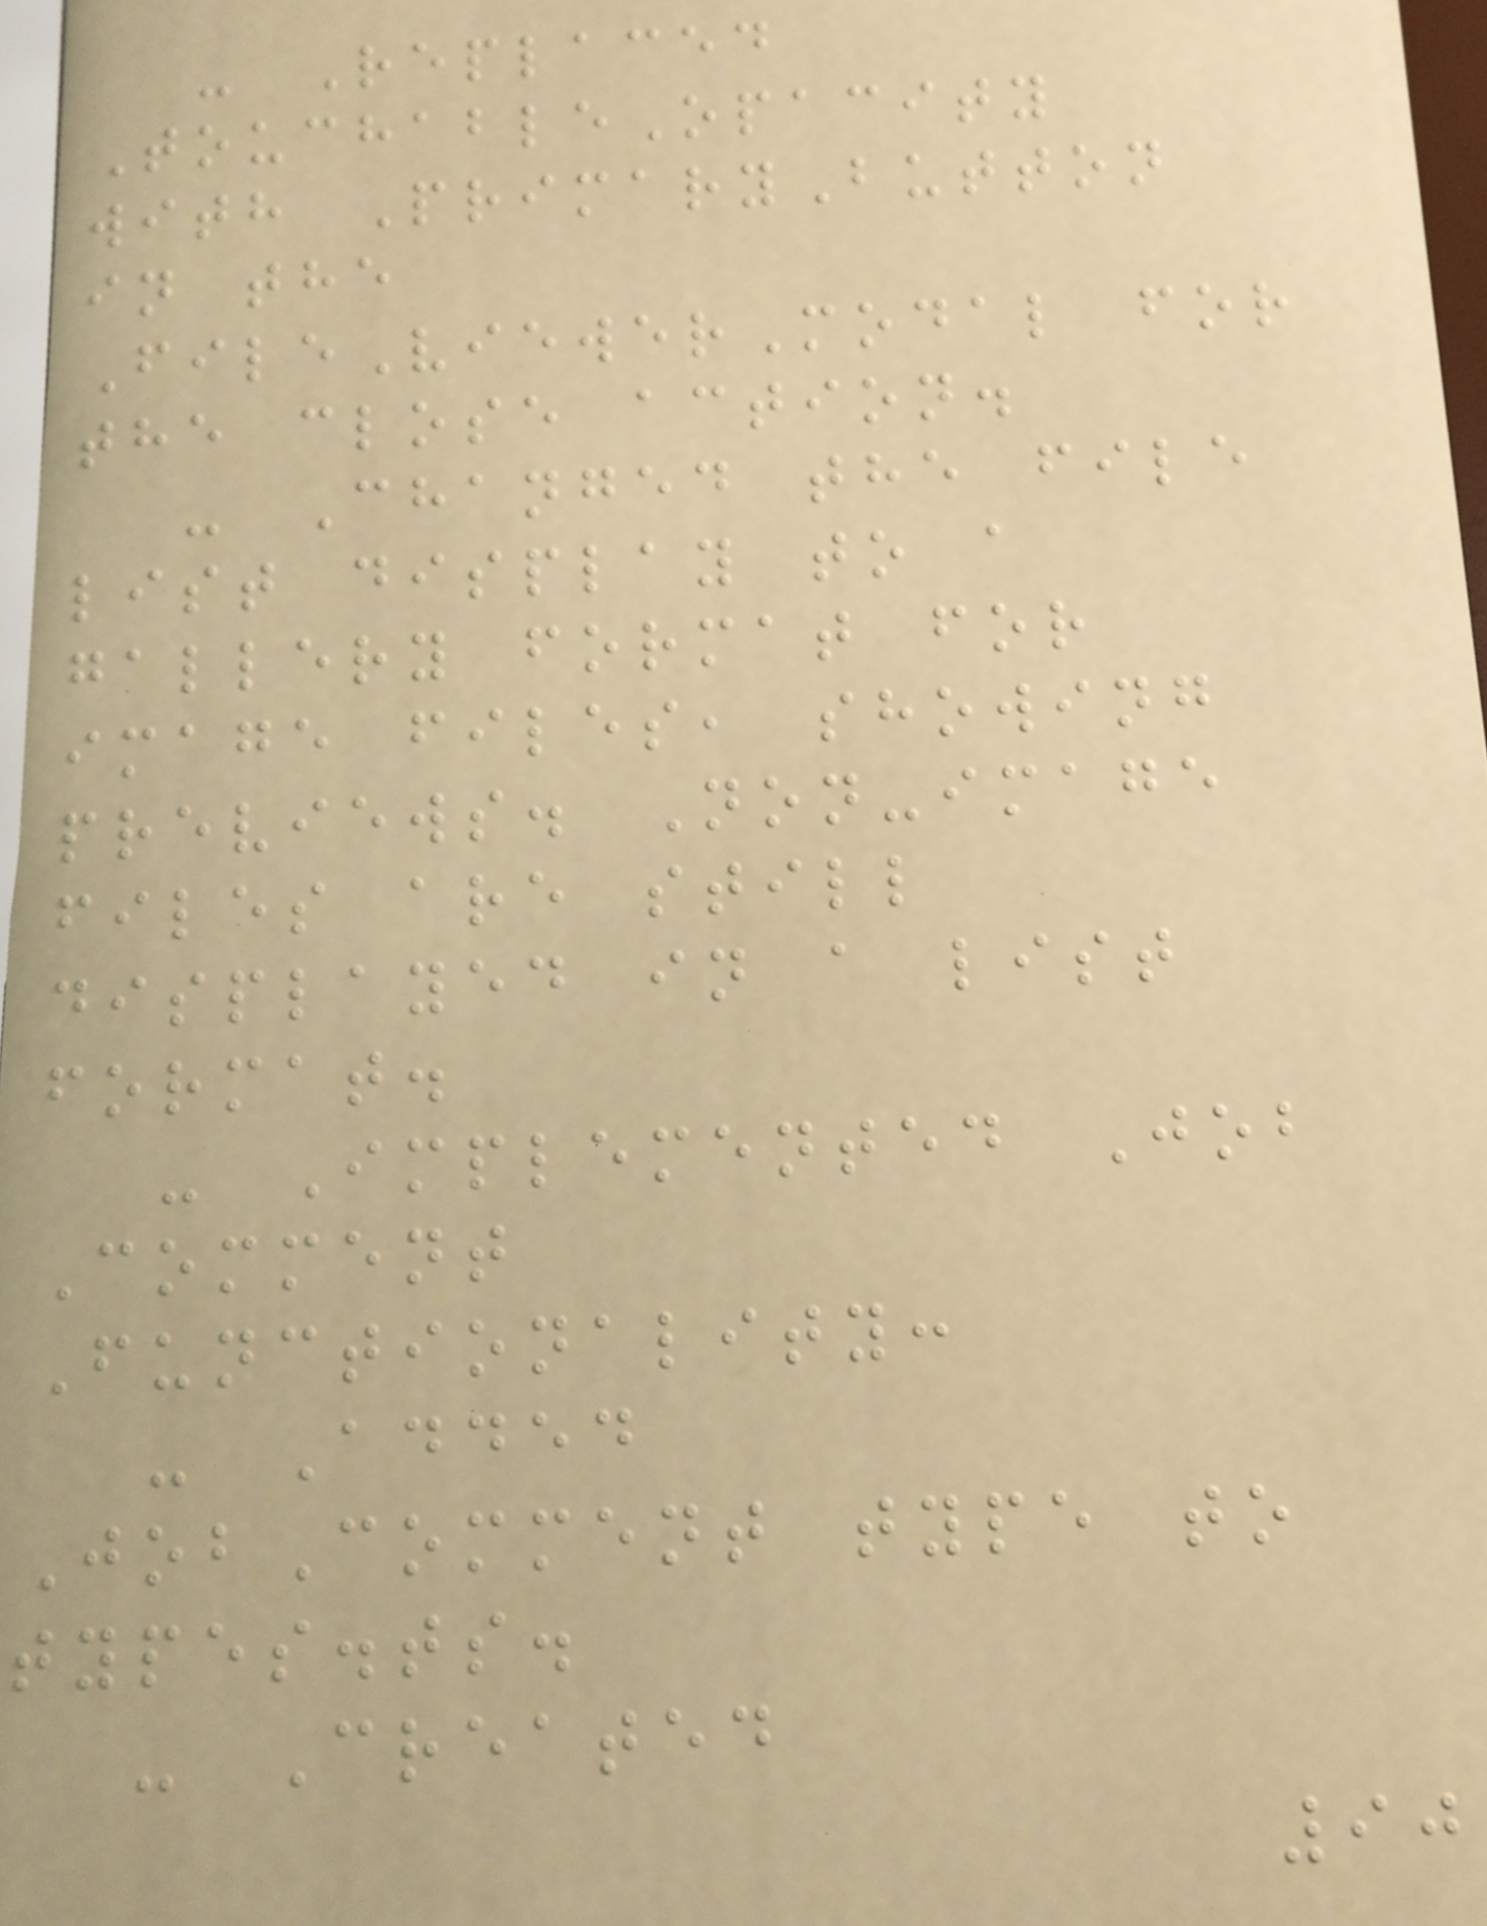- Replaced
TouchableOpacity
with PrimaryButton
in the
FileViewerModal for
the close action.
- Changed the file
list display to a
gallery format for
image files, showing
previews. Non-image
files are still
displayed in a list
format.
- Implemented Job
Comment
Functionality:
- Added
JobComment type to
types.ts.
- Created
90
